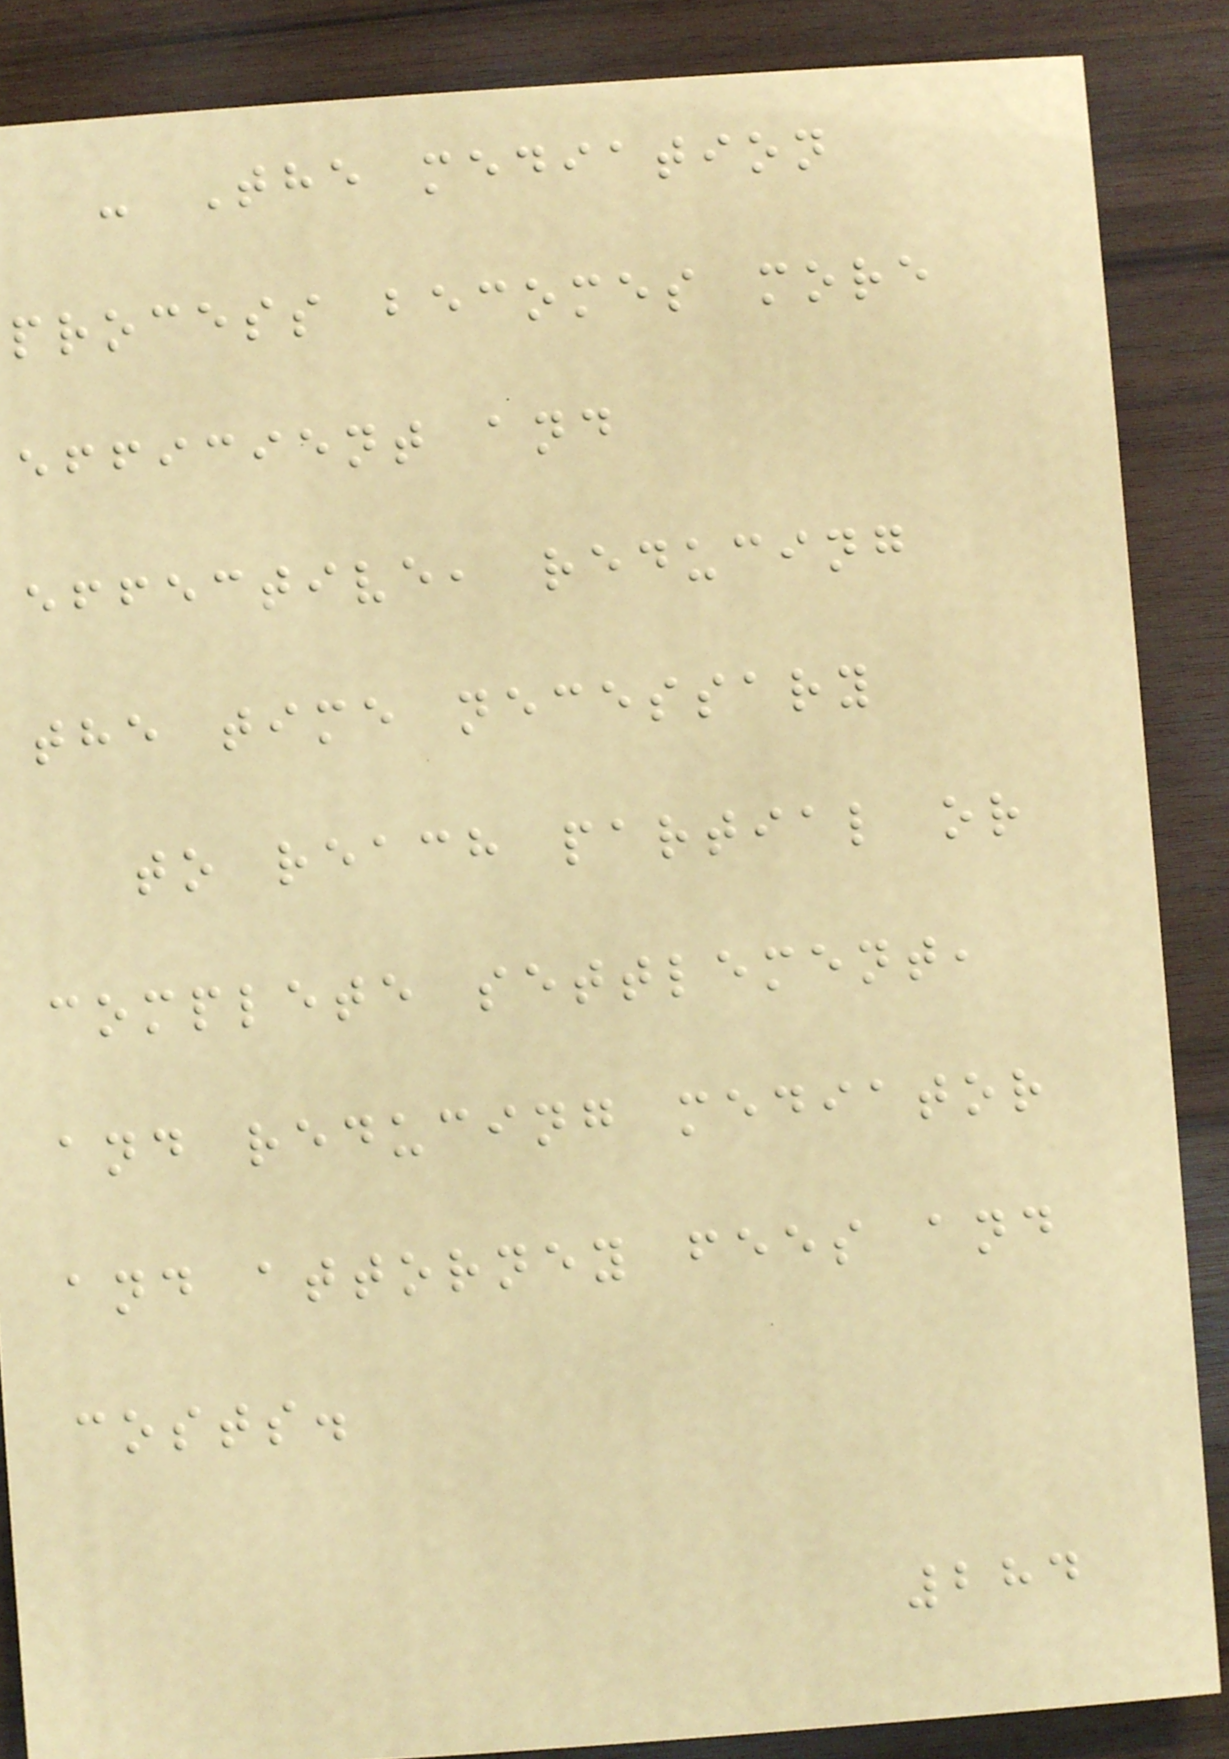- The mediation
process becomes more
efficient and
effective, reducing
the time necessary
to reach partial or
complete settlement,
and reducing mediator
and attorney fees and
costs.
284
